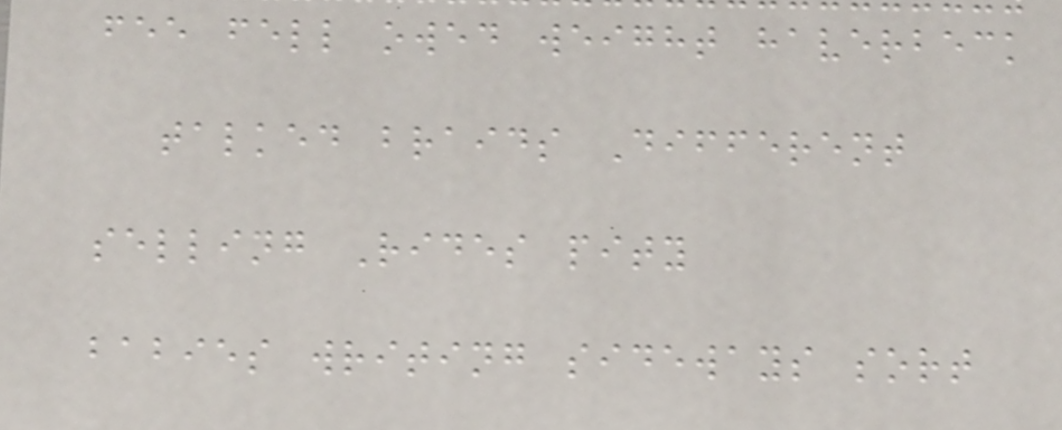fee fell owed weight haverbeck
talked braids Different
selling Rides pity
babies writing sideways sort
